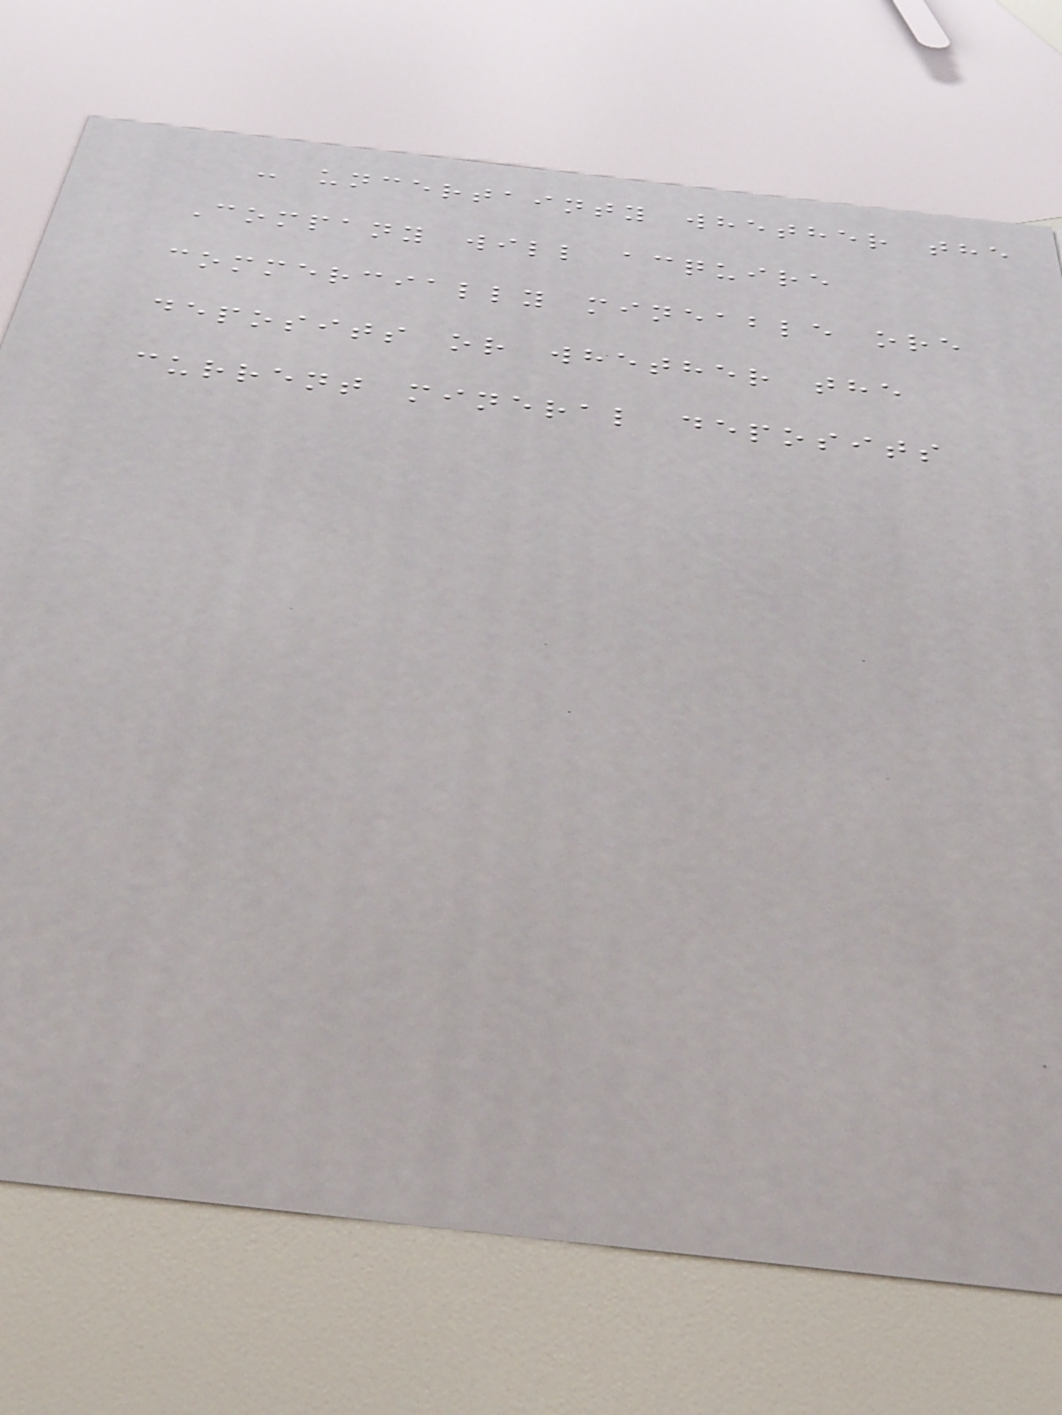- uncertainty whether the
Company will acquire
commercially mineable ore
deposits or whether the
current mineral deposits
